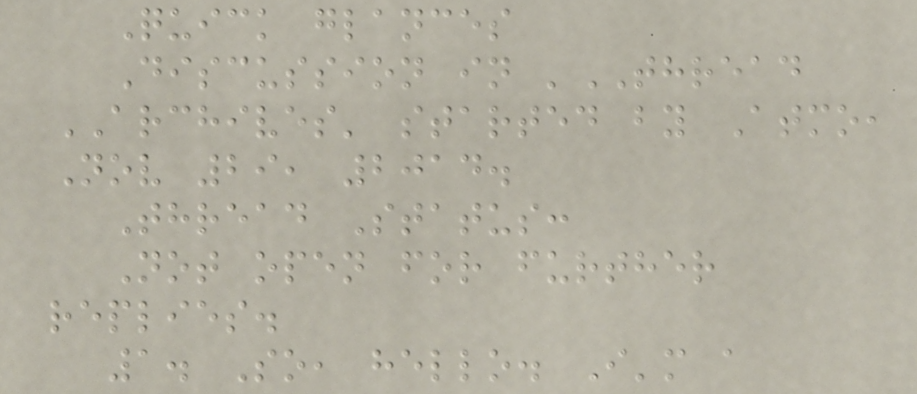Quick glances
Discussion in 'THREAD
ARCHIVES' started by Atmo,
Nov 29, 2014.
Thread Status:
Not open for further
replies.
1. So, hello. I'm a
